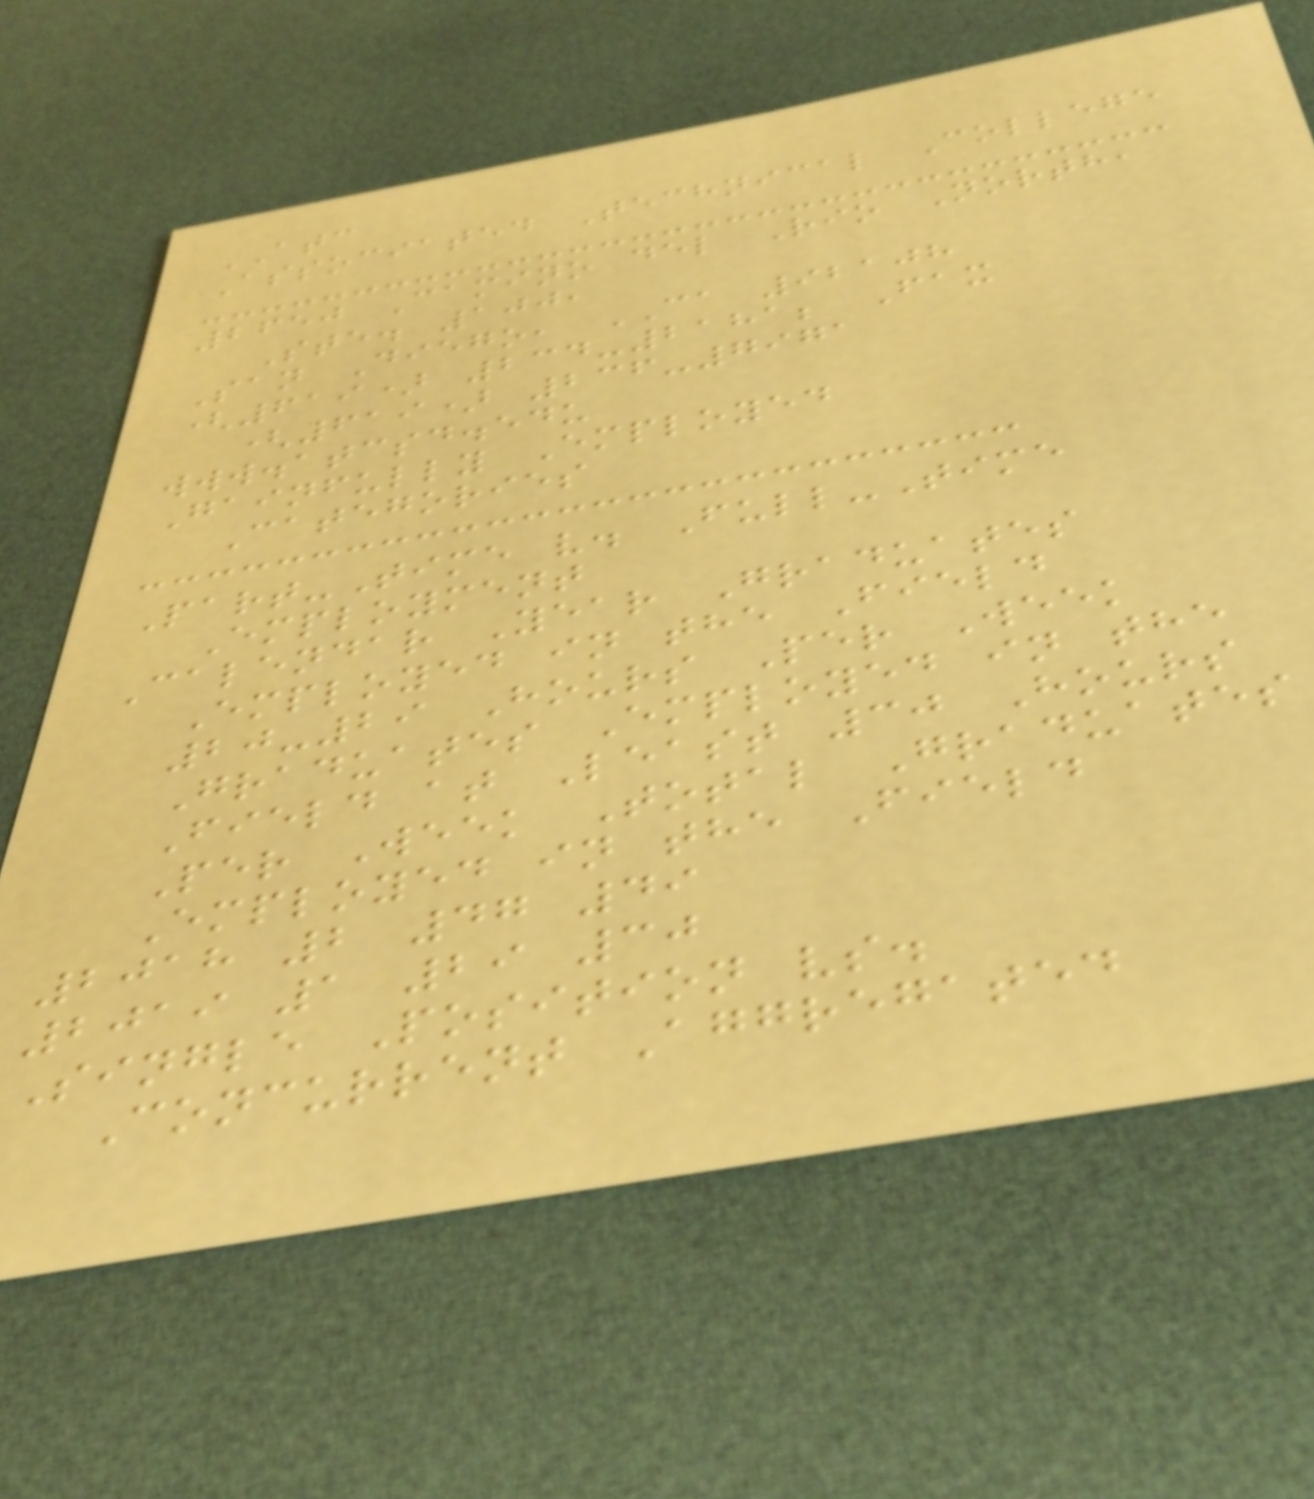ATC
Associated Technical College
2650 Camino del Rio North,
Ste. 100,
San Diego, CA 92108
(619) 234-2181; Fax
(619) 236-7971
www.atcsd.edu
Gainfully Employed
Categories
Part-Time v. Full-Time
Employment
Calendar Year Graduates
Employed in the Field
20-29 Hours Per Week
Graduates Employed in the
Field at Least 30 Hours
Per Week Total Graduates
Employed in the Field
2018 2 47 49
2019 1 29 30
Single Position vs.
Concurrent Aggregated
